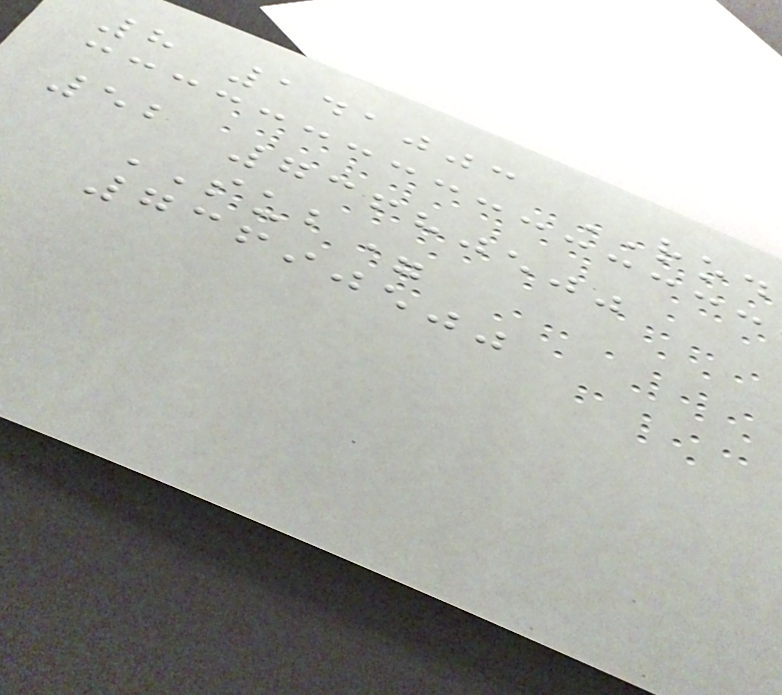8 141003 ROD
52 73680500
SUB=
73690500
